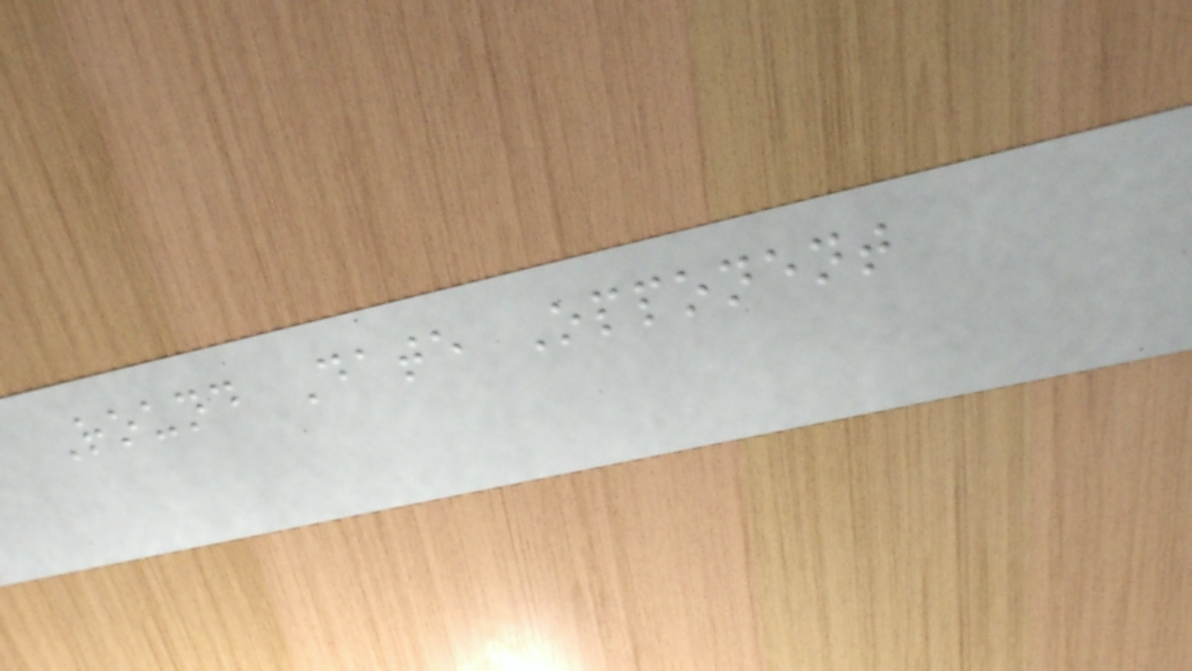Round Date Opponent
